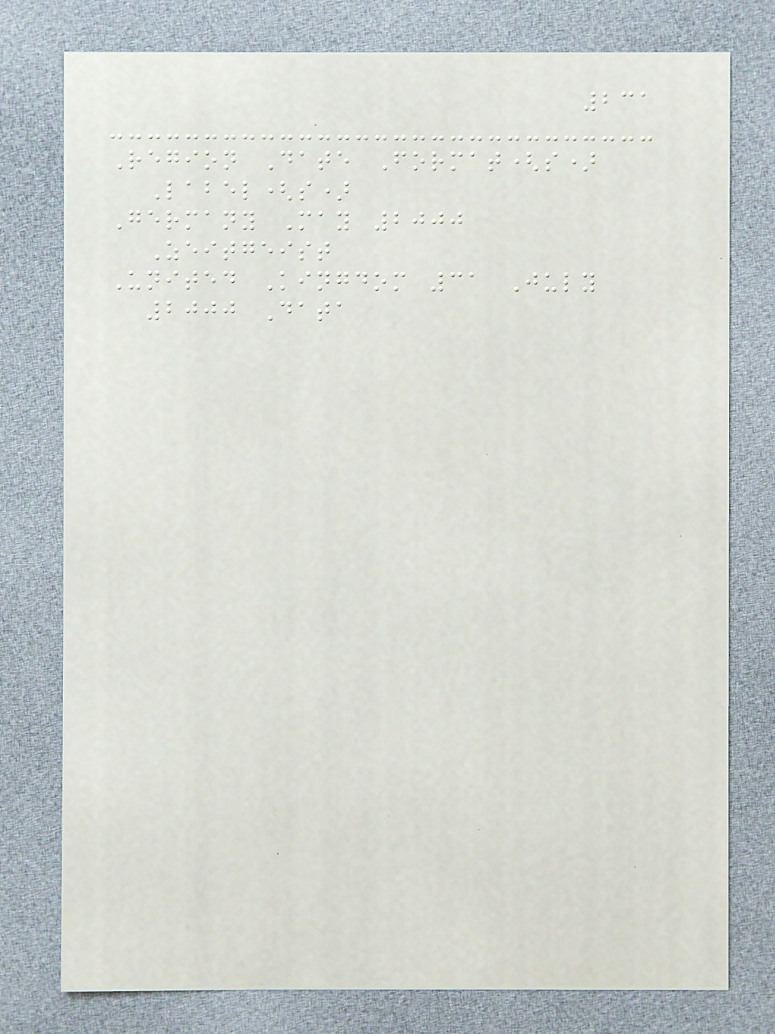231
Region Date Format(s)
Label(s)
Germany May 2000
Zeitgeist
United Kingdom 31 July
2000 Data
